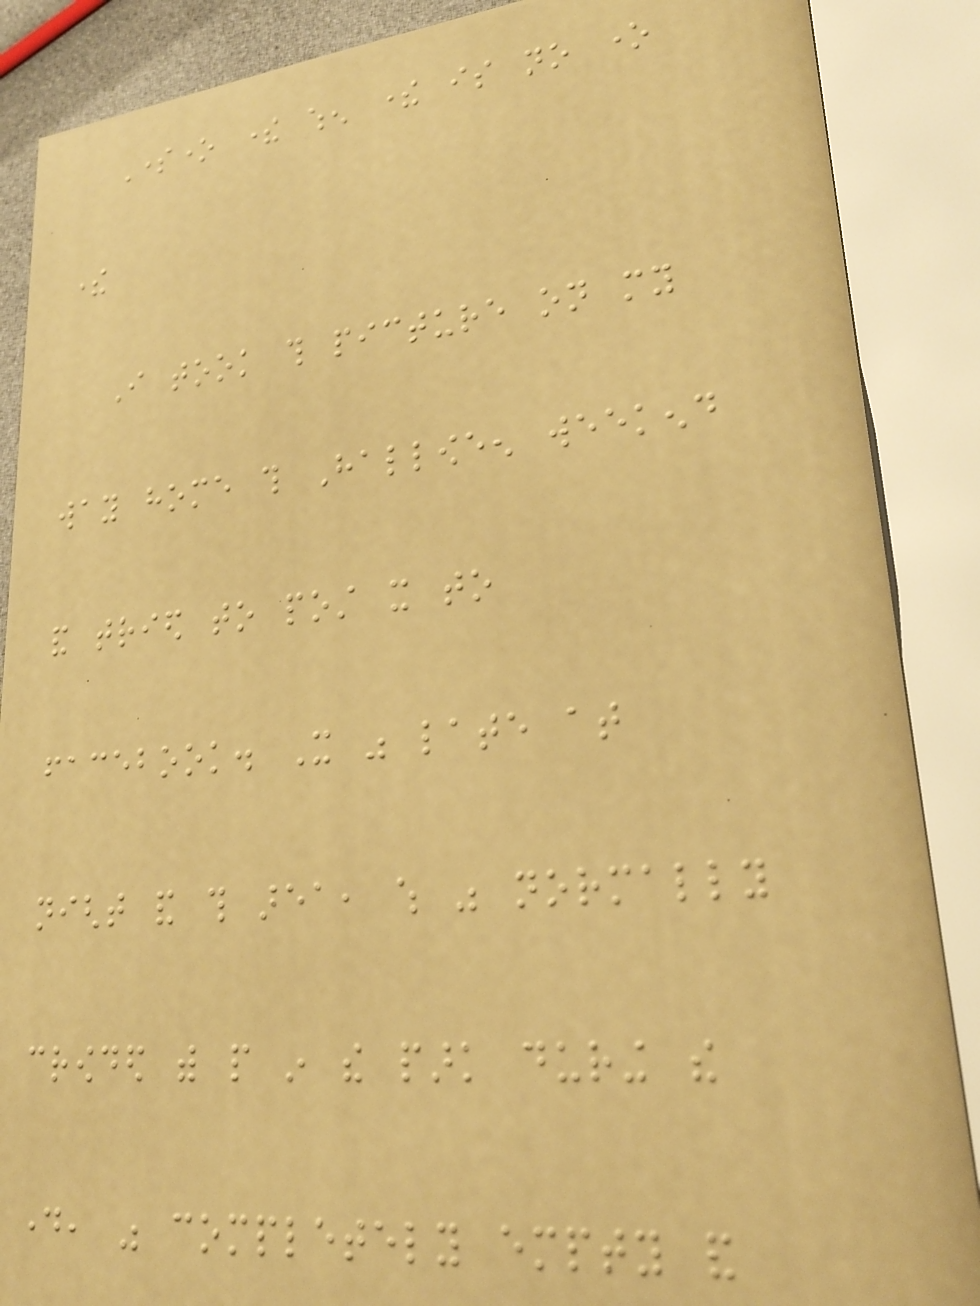Someone there when there is no one
there
I took this picture on my
way home this Halloween weekend
and tried to post it to
facebook. It was late at
night and this area, which was normally
crowded with people in the park during the
day, was completely empty and
